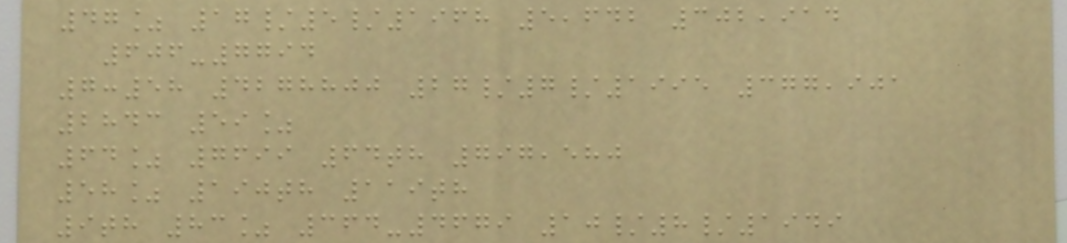47% 17/5/1968 5,642 302,914
606-7794
7:58 4278800 27/7/1995 377,901
2843 59%
64% 7699 64th 797,580
58% 190th 119th
9th 83% 364-4679 10/8/1949
